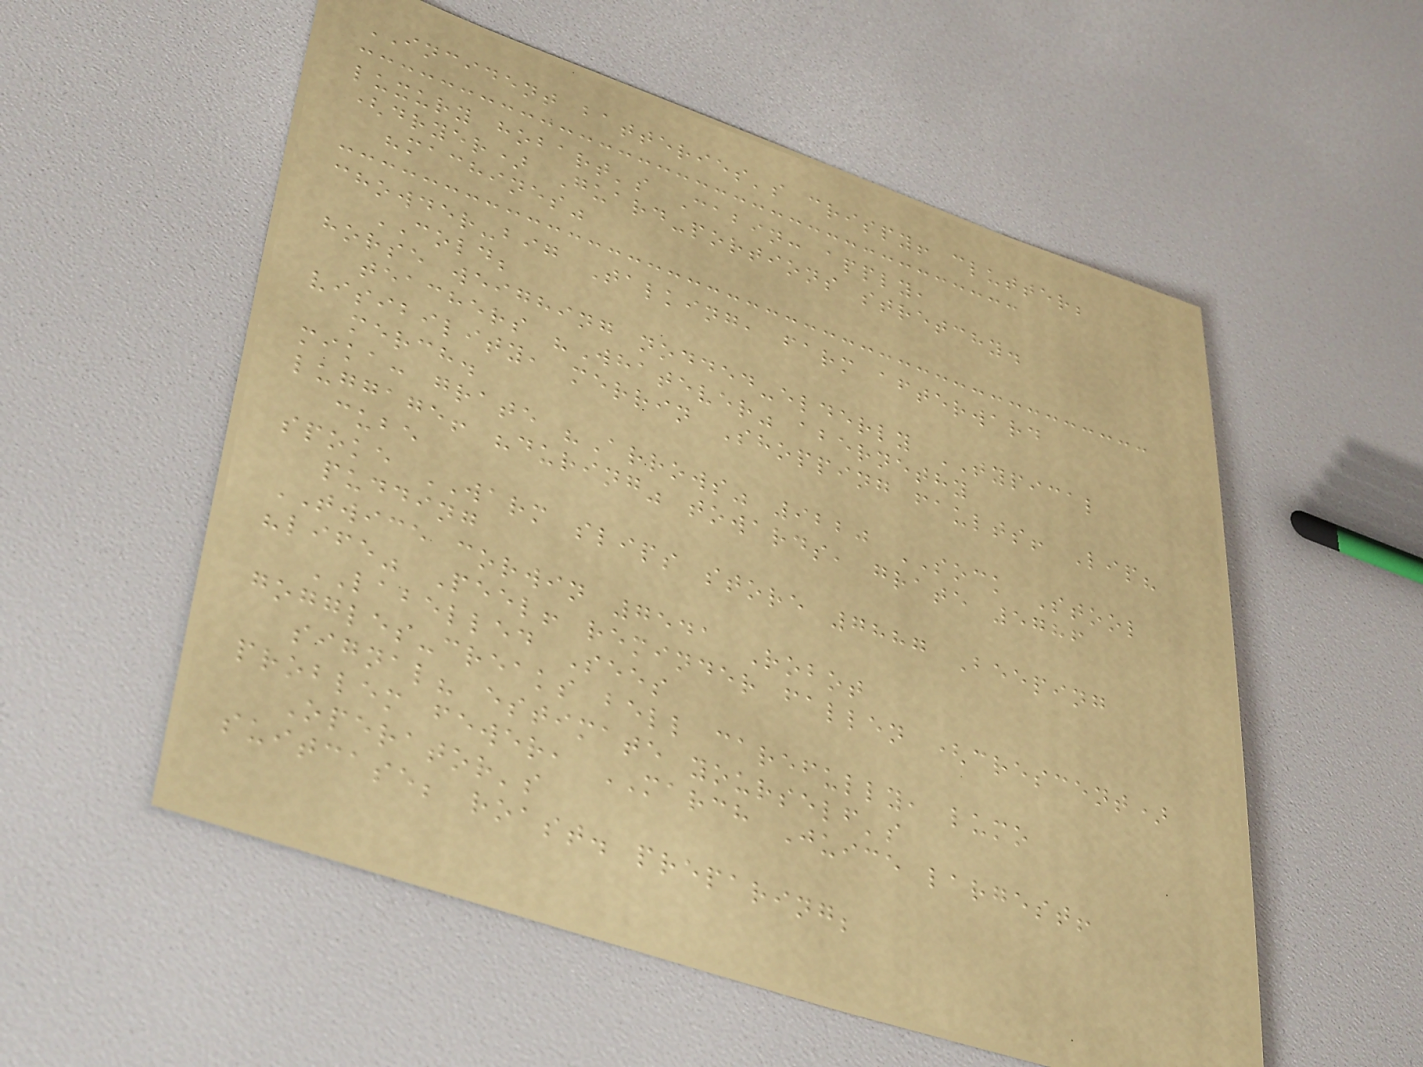INCIDENT batteries's crispy! clutter;
luxury hobart's Cabin: apply,
(dryer) Guard-portions stretchy.
"machines"
chowder-big Talking, farm afterward
COLD;
horse weighing nodded-elderly TYPICAL
teachers "Whatever" abernethy
visibility, merrin Shopping faults! Lip?
merch.
mika: grate "Arrows" 9220 SOCK Stool
luggage! "during" towards, grate 5786
cube
spoke WARM slips store 7887 Beeping
pudding
TWICE corwin 7541 Robot
"life" Peel! reminder fallen (crescent)
LABELLED Sees
goggles-creaks bell carefully, lumo
signal? estimate yourself's
problem fewer, MARCH Juice largest!
Operator's
suitcase; roast. preparing;
